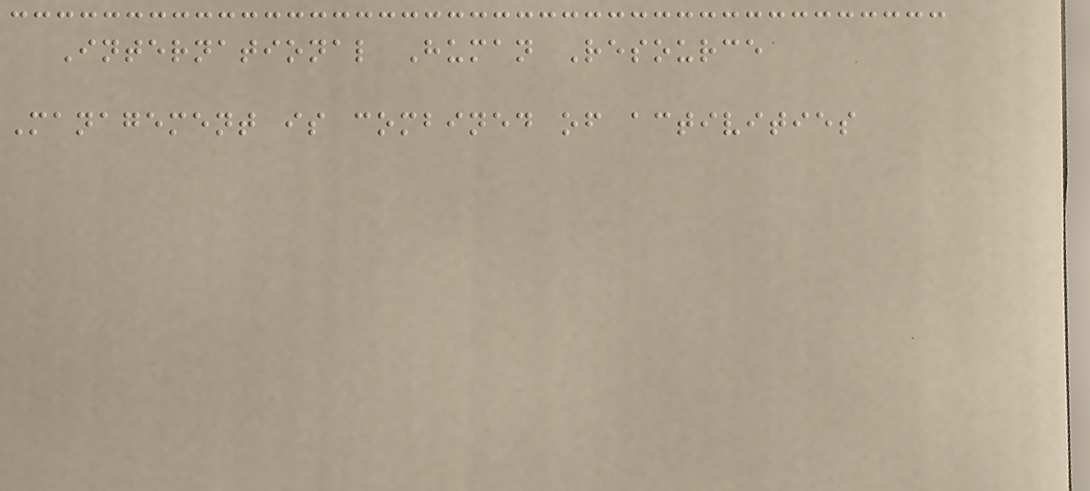International Human Resource
Management is combined of activities
